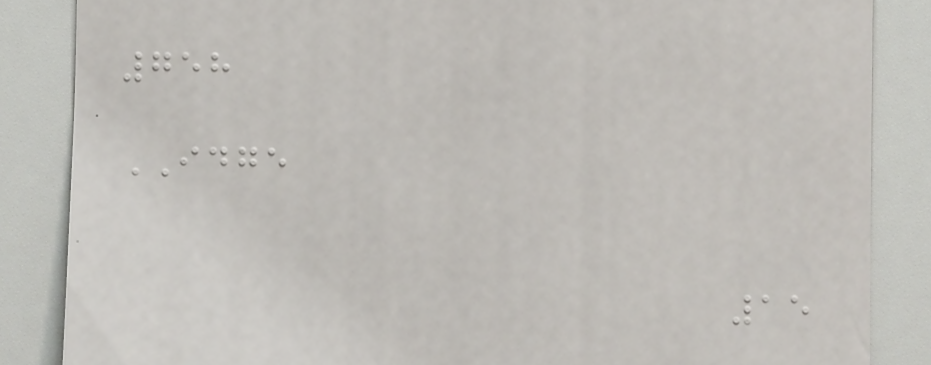758
IDGE
15
